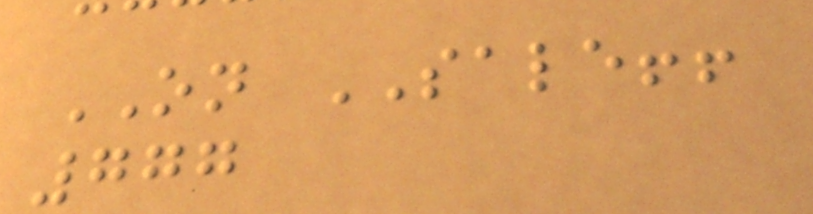ON SALE!!
777
